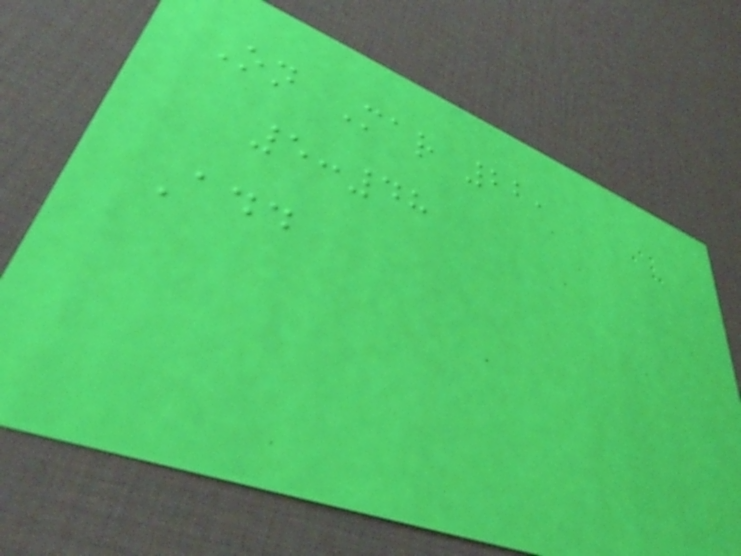On Mar 22,
5:48
Add
